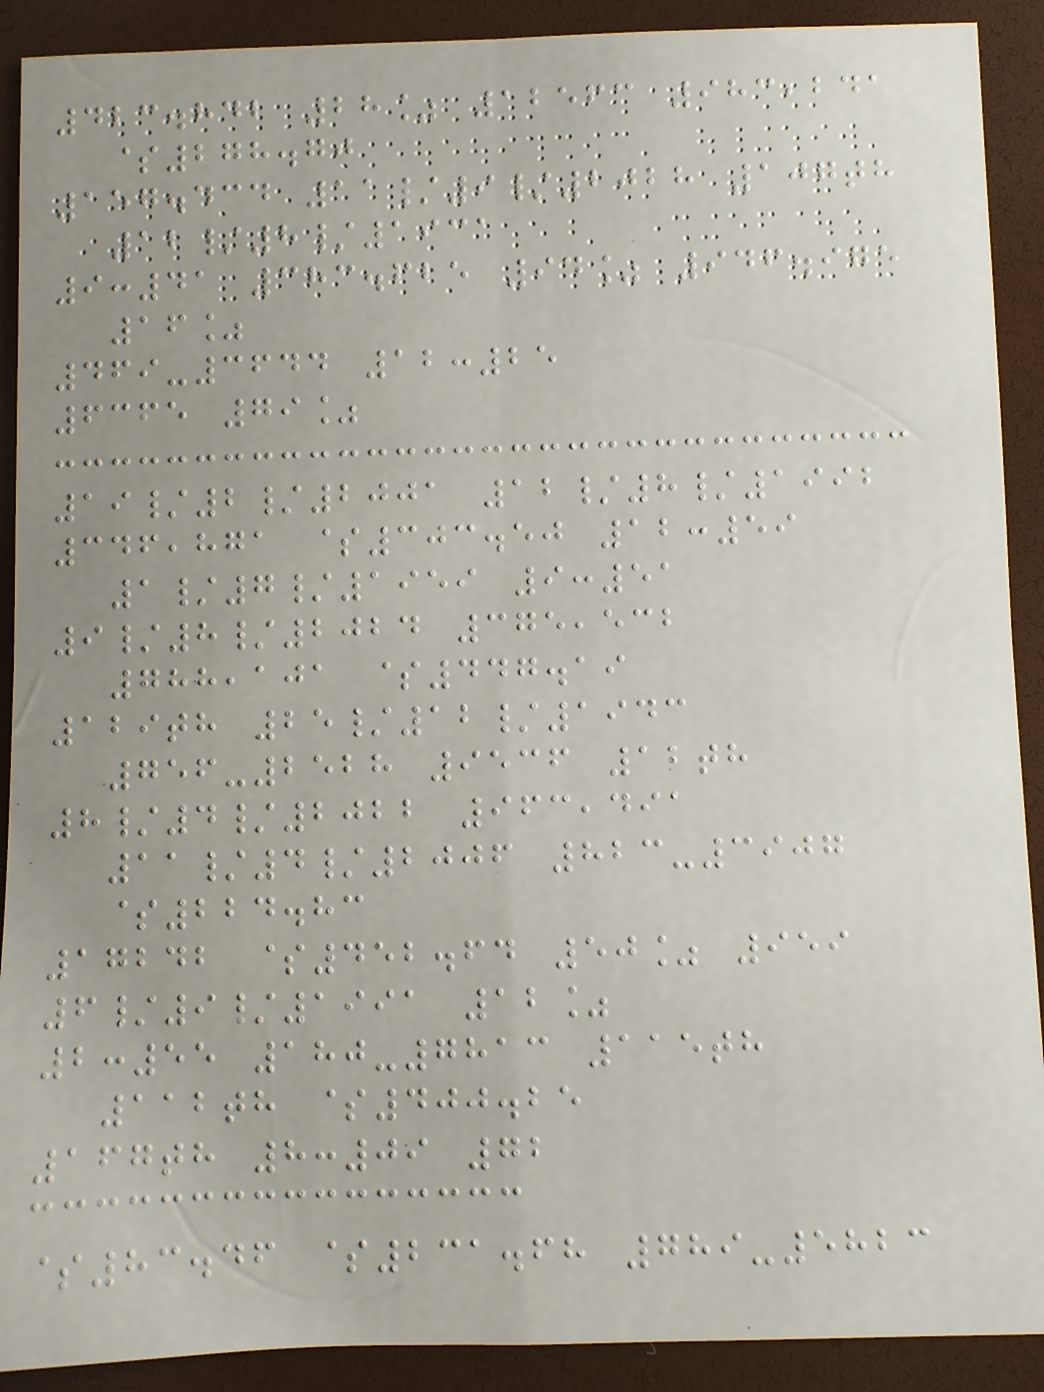423.842 28% 12563 983,241
$278.70
157.434 11/9/2028 107th
12/8/1931
9:41 383.625 94% 946.975
16%
469-3644 12:25
6365 79%
19/2/2001 12/8/1992
346,871 $303.50 12:59
1/7/1959 9:51
9/8/2024 375,532
788,101 $447.19
129th 25/12/1943
756-2528 9536 12th
8/4/2022 963,491
11/4/2006 823-3907
$224.83
17242 $452.64 50% 959
6/9/1991 12%
2:55 180-7813 115th
112th $400.25
167th 8:09 72
$83.46 $231.68 789-5823
